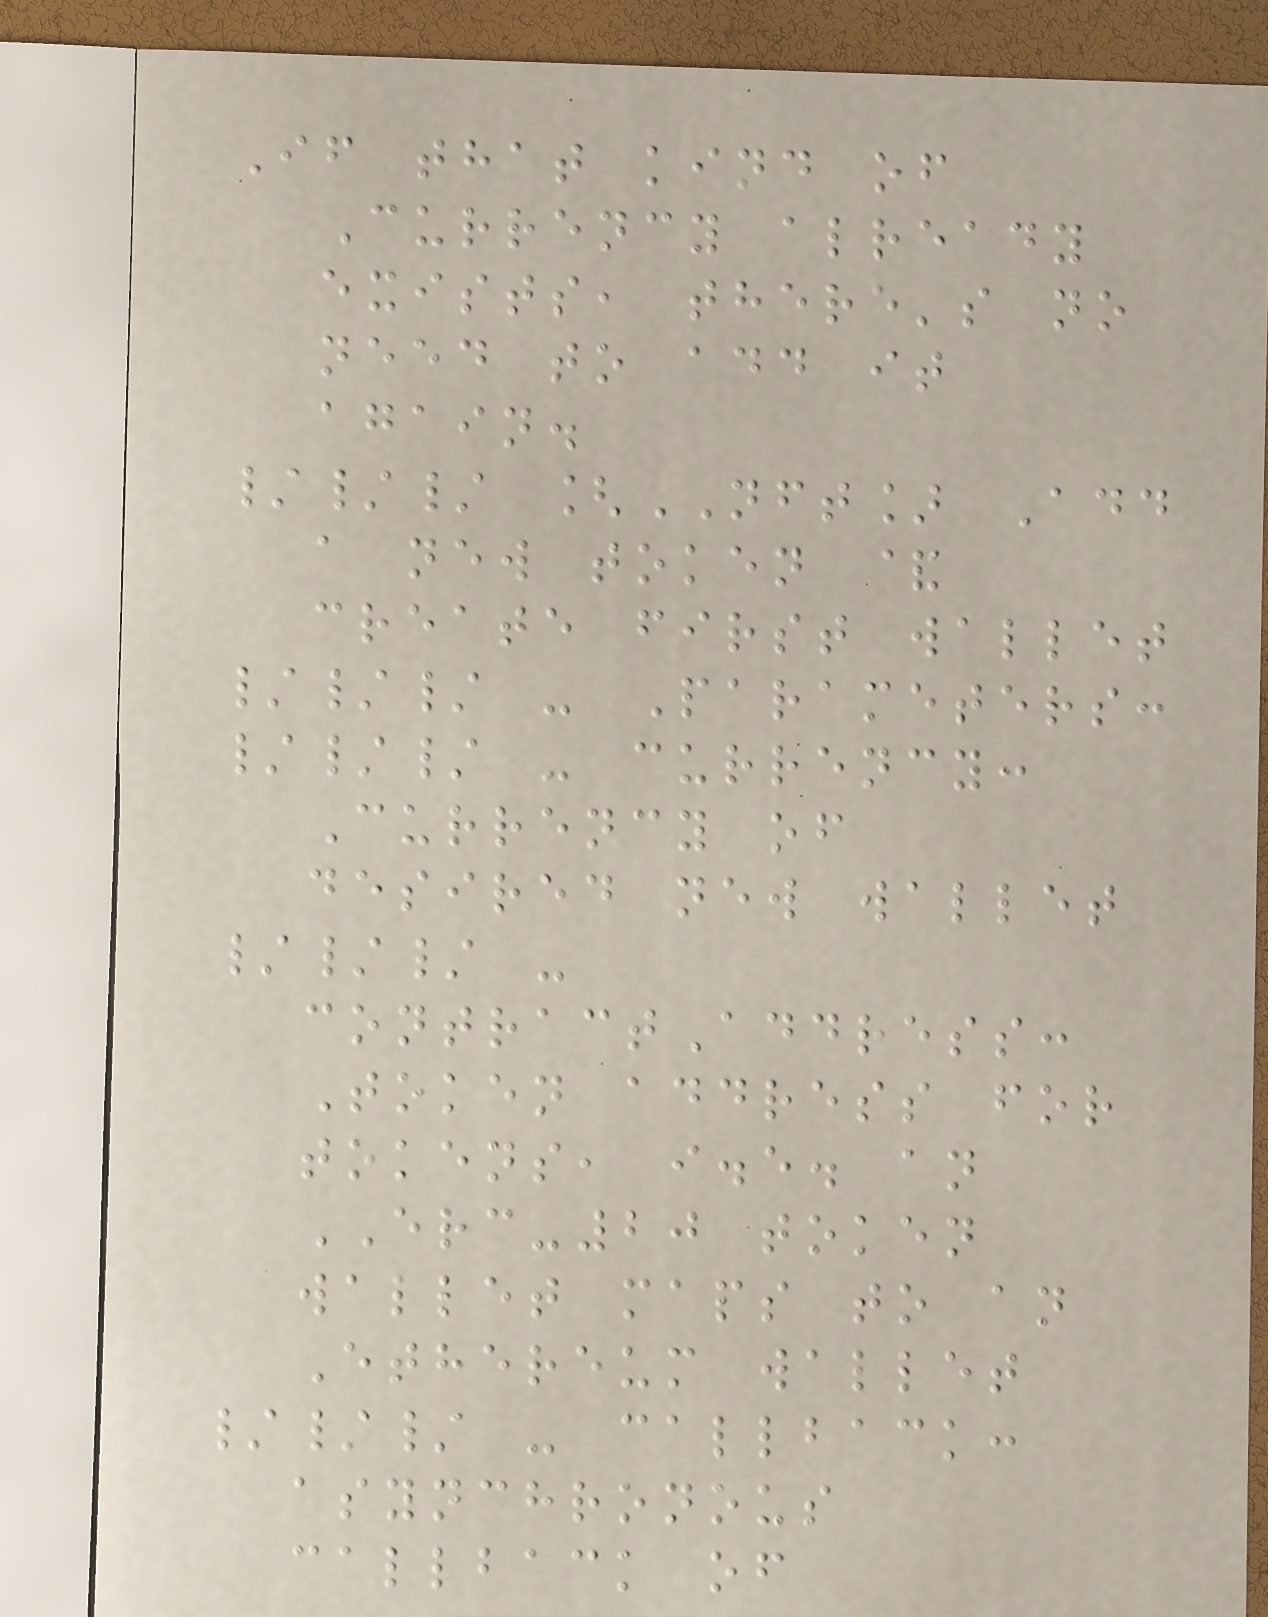If that kind of
Currency already
exists, there's no
need to add it
again.
/// [NFT] Add
a new token &
create first wallet
/// - Parameters:
/// - currency:
Currency of
desired new wallet
/// -
contractAddress:
Token address for
tokens, i.e. an
ERC-20 token
wallet maps to an
Ethereum wallet
/// - callback:
asynchronous
callback of
